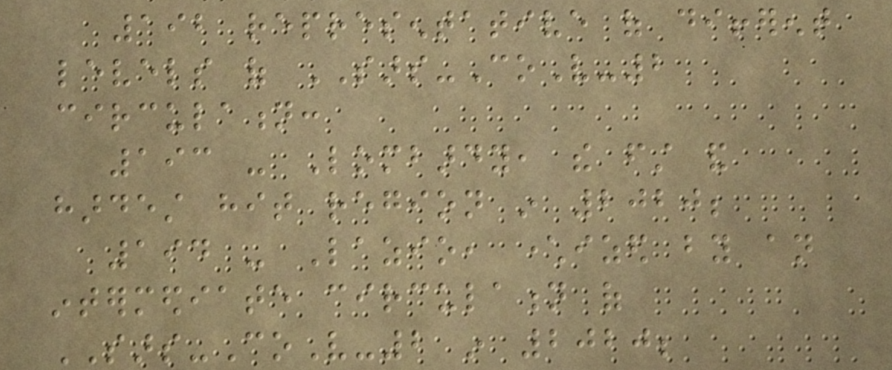192 representative of different
levels of SARS-CoV-2
circulation:
193 - Lombardy, the first and
hardest hit region in 2020;
194 - Lazio, characterized by an
intermediate circulation of
SARS-CoV-2 in 2020;
